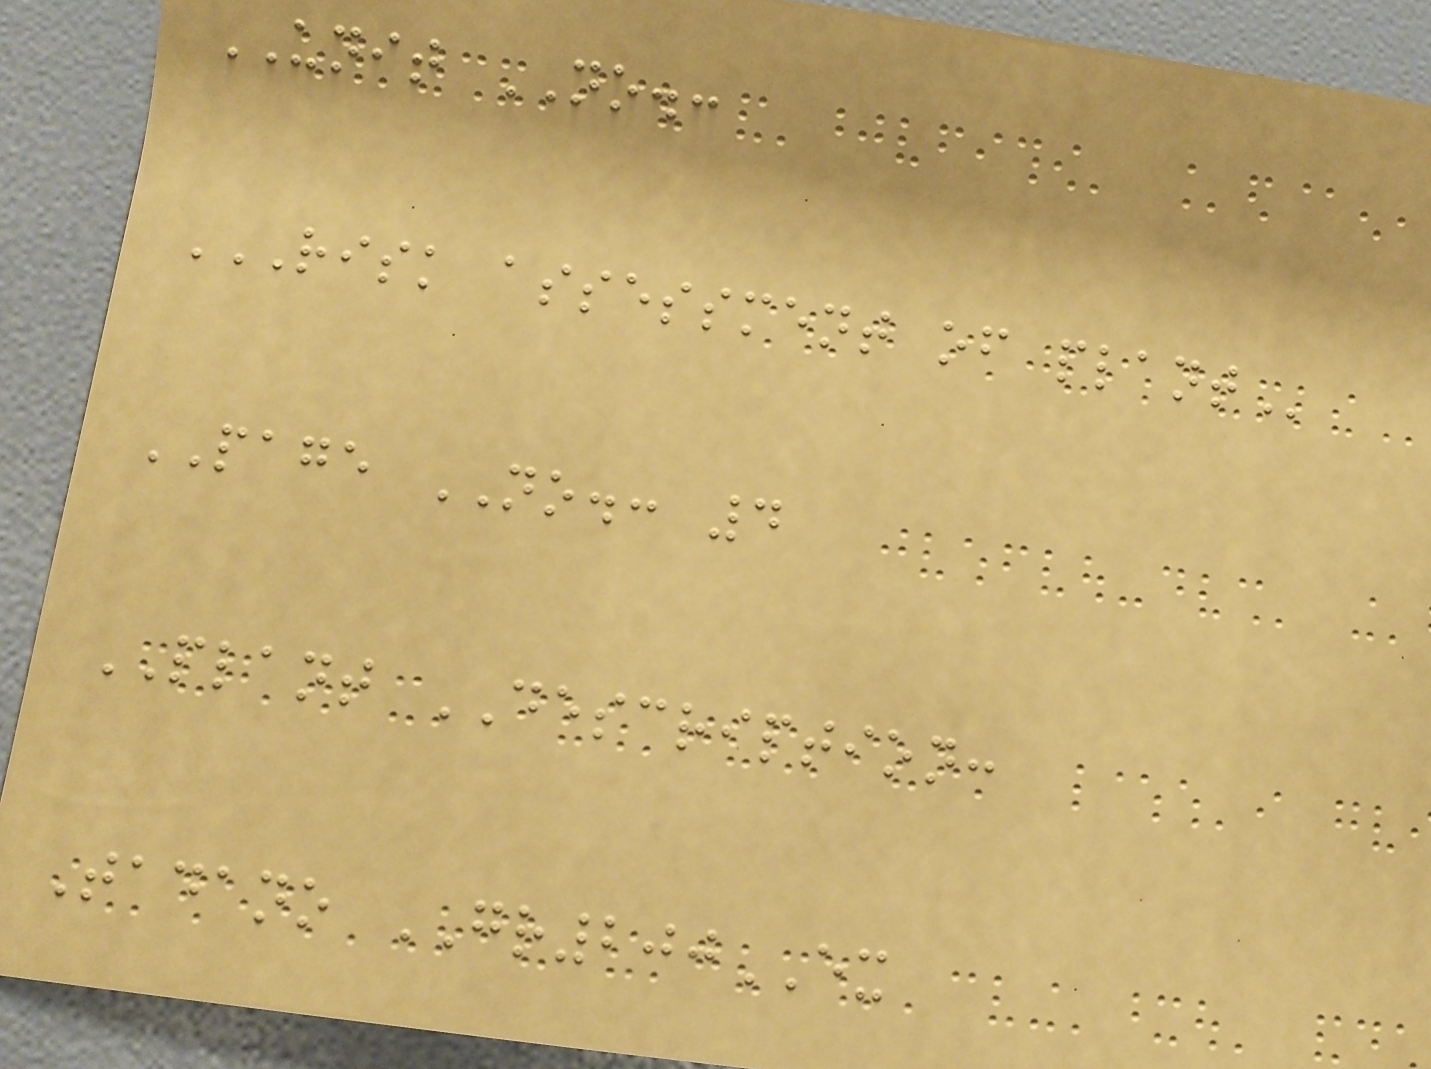UNIT NO.:
RISK ASSESSMENT OF PLANT
PAGE NO.: 4
PLANT DESCRIPTION:
Tadano GR200EX
